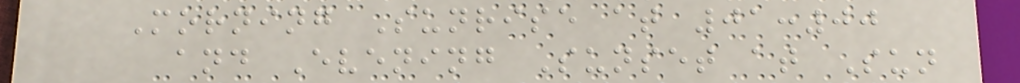Morning Sunrise at 01:00
and Evening Sunset at Sun
